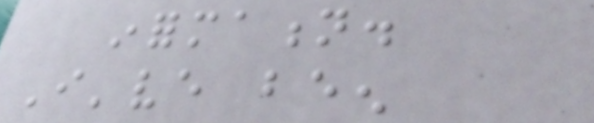information.
I've been
